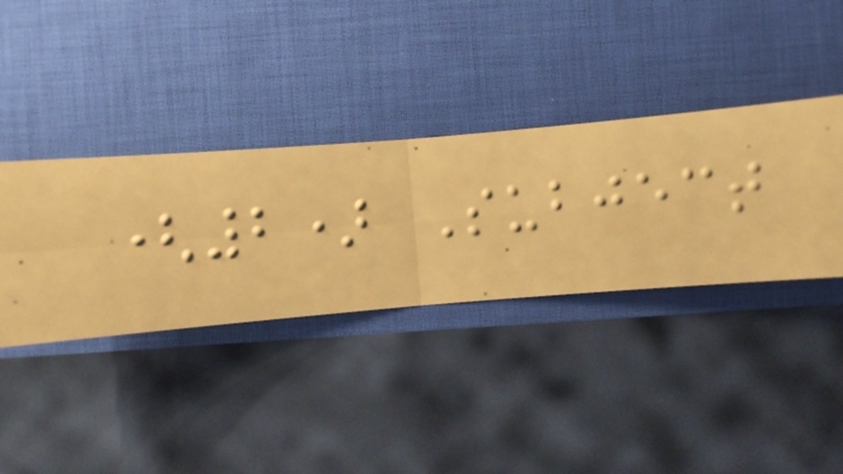(2) Subject
